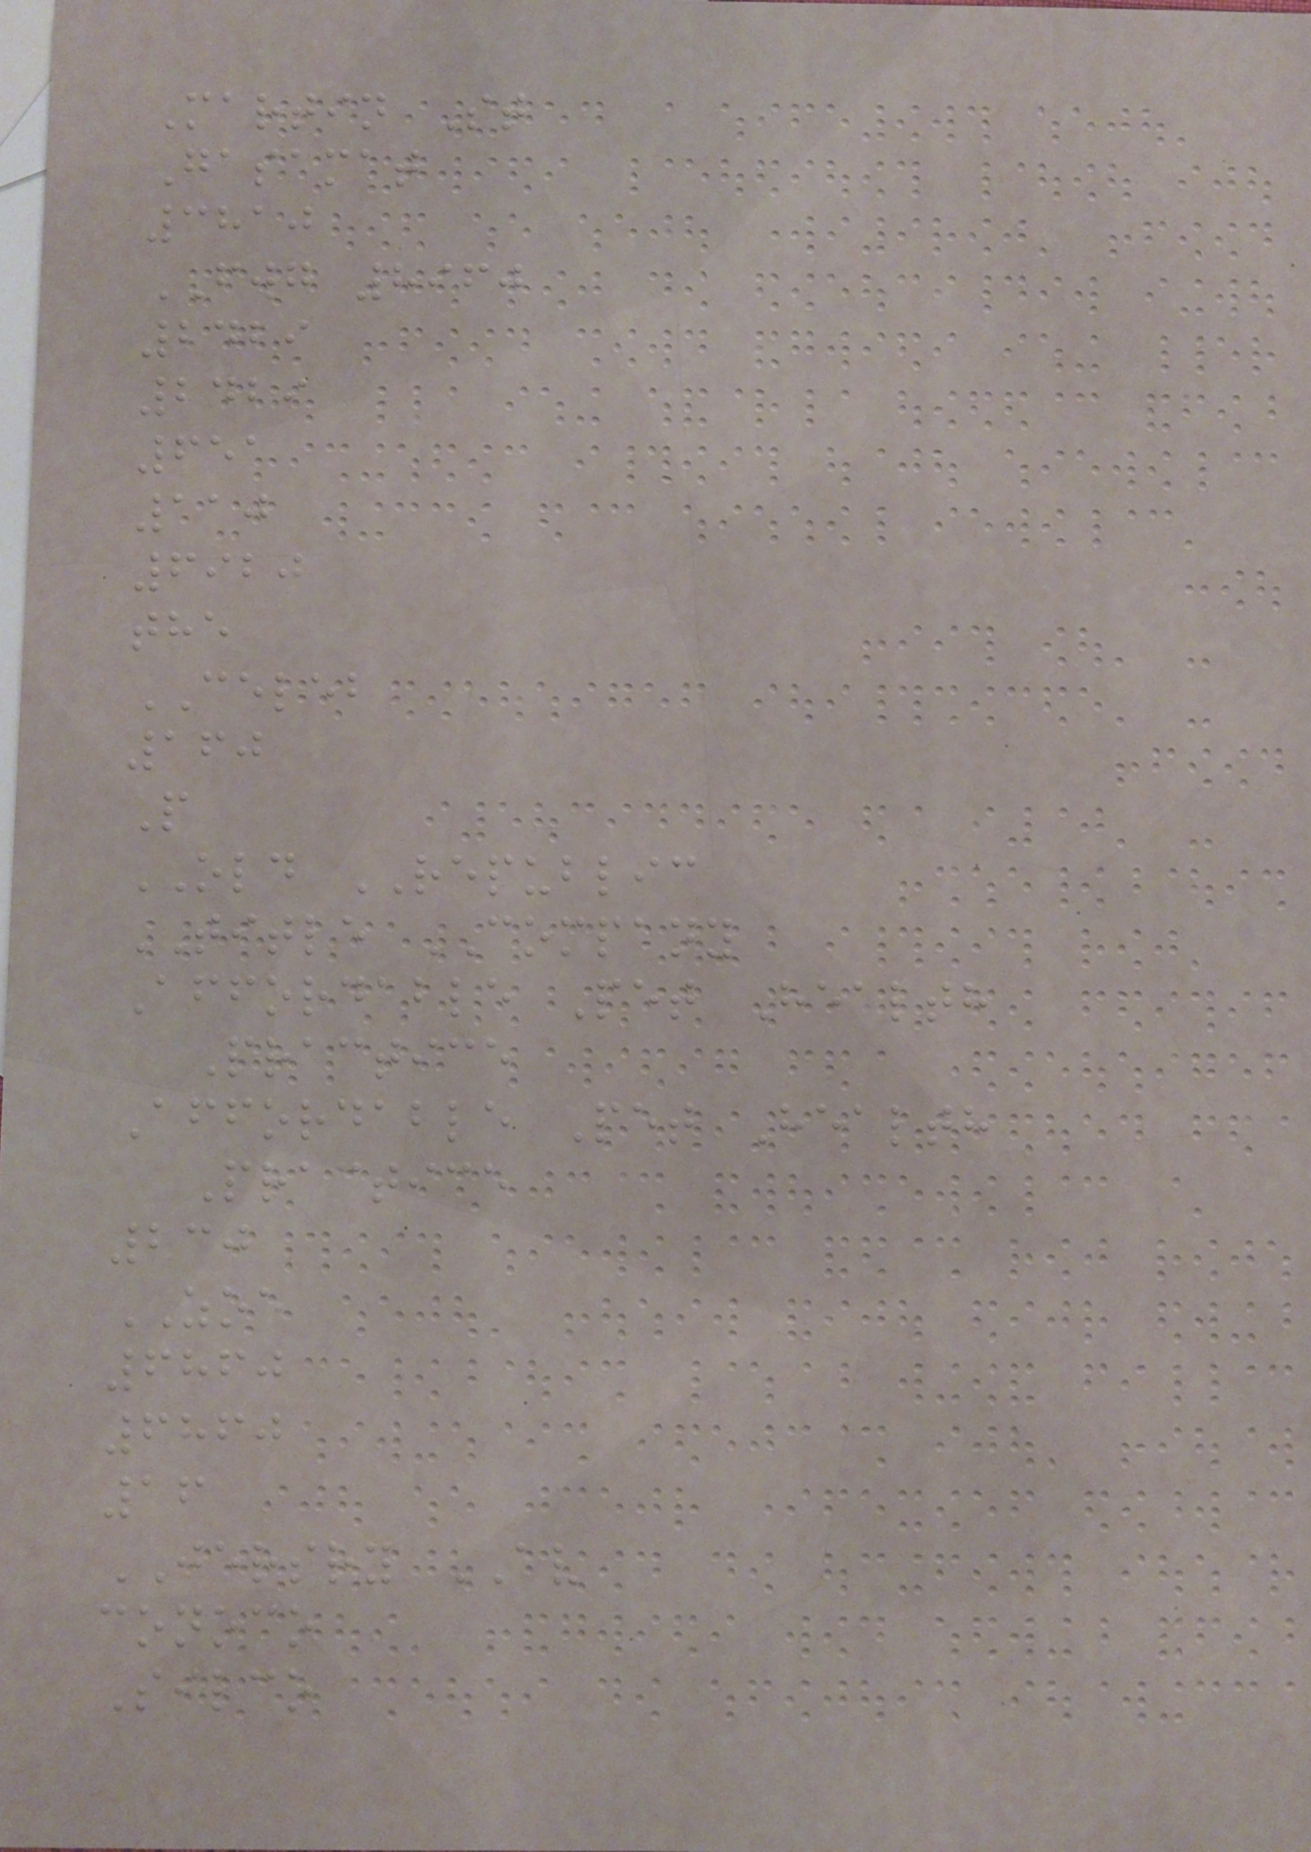Martin St
Gasamat
3810
FWG 8960
2429
2429
651
110
6920
the
CELEB
160
P
OLD REPUBLIC
TITLE COMPANY
Affordable Pet Health
Practice
Affordable Pet Health
Practice
230
ZOE
6860
6860
16
JERSRY AV
conoco
Silco
